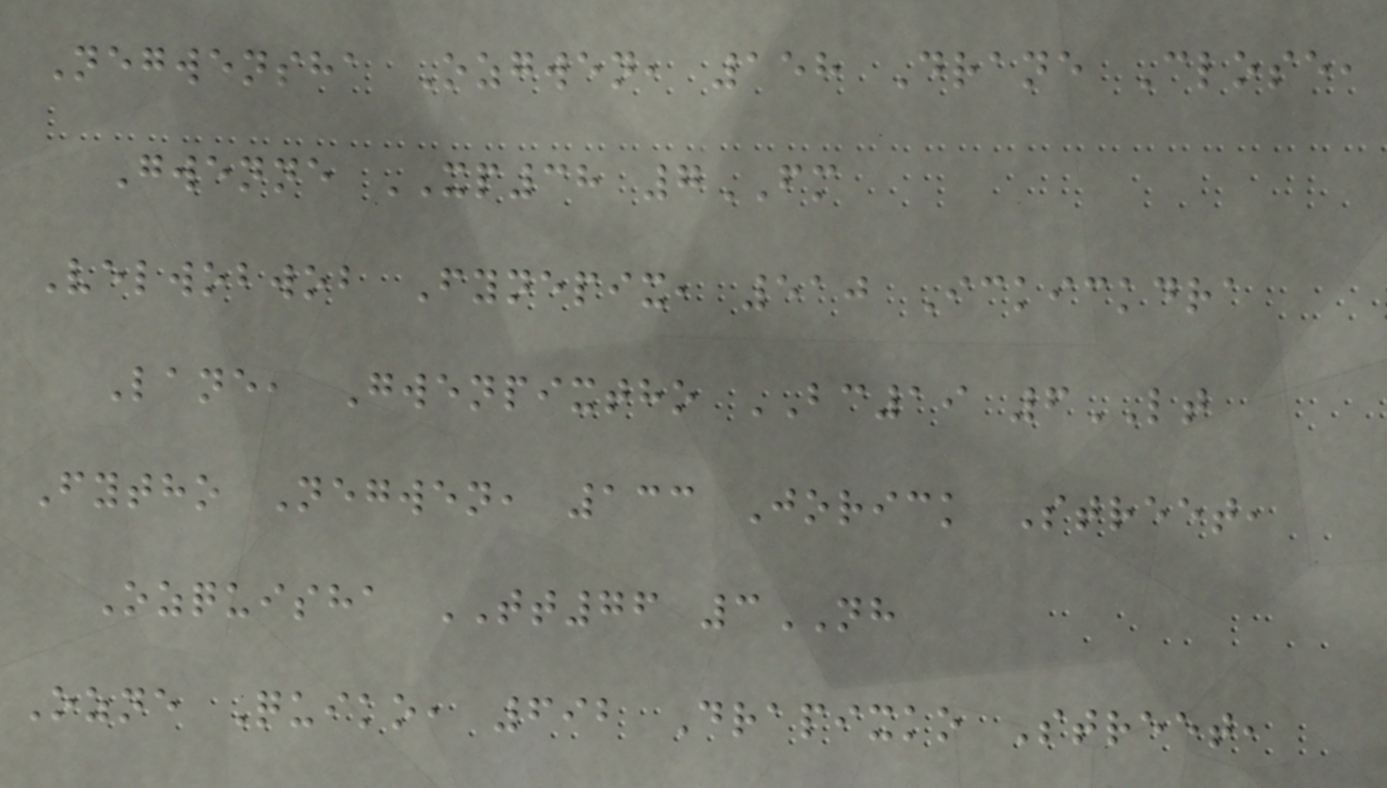Negwensha Ozgwen, 158 Drane Close,
Gwenne XP38 7FM
Velwobwob Fynepix, 510 Ickickdra
Lane, Gwenpixtho BC19 6LT
Fytho Negwen, 133 Jorick Street,
Ozquisha TT76 3NH
Ozne Quiko, 692 Drapixko Street,
